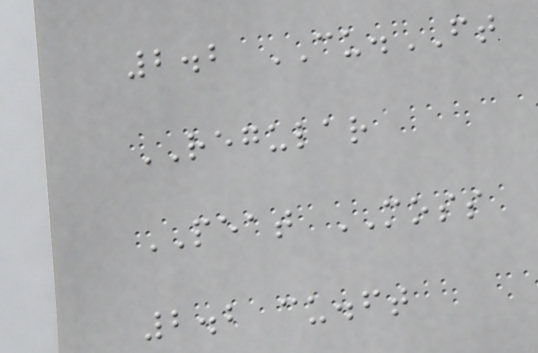2.2 CU.FT
REGULAR
PEAT MOSS
2.2 cu.ft
